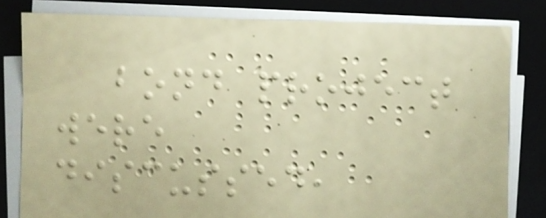bond project
were
discussed,
